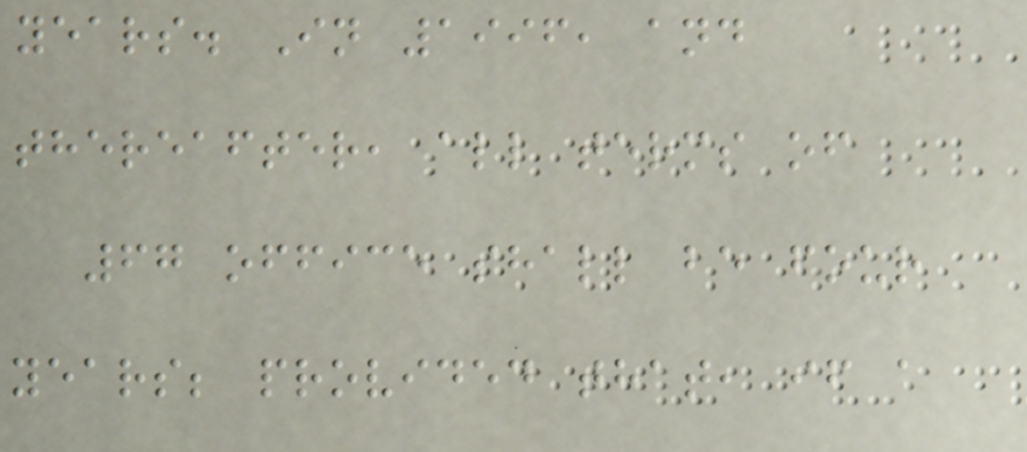years. In 1996, and
thereafter, all terms of
67 office shall be four
years; provided that, if a
